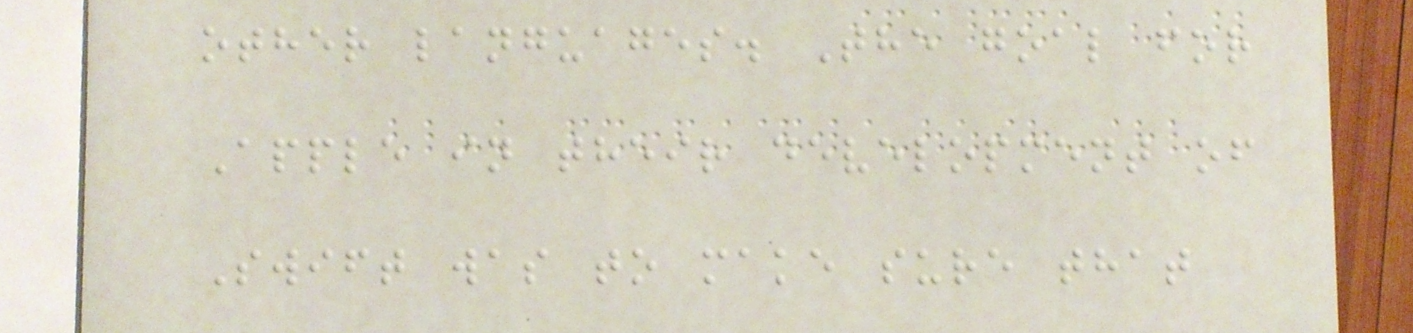other languages. The goal for
Apple in their development of
Swift was to make sure that
